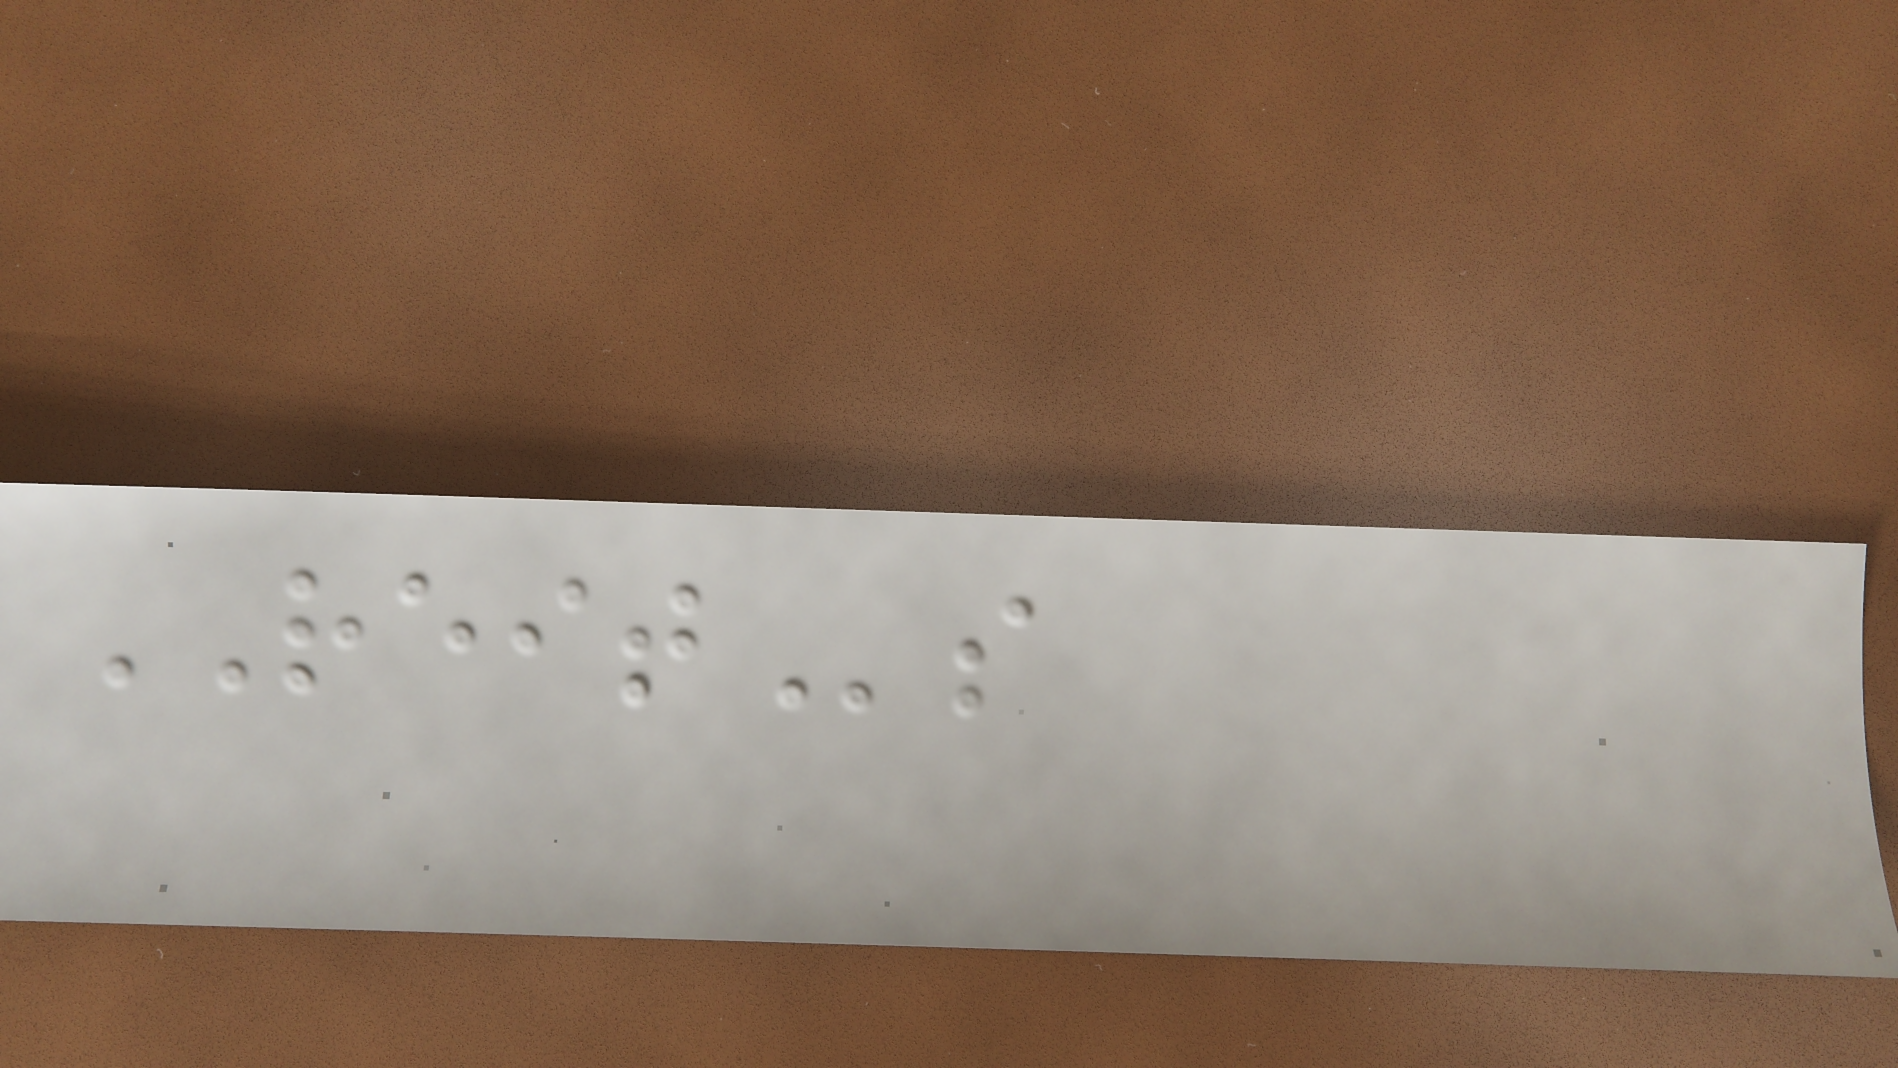REITs
